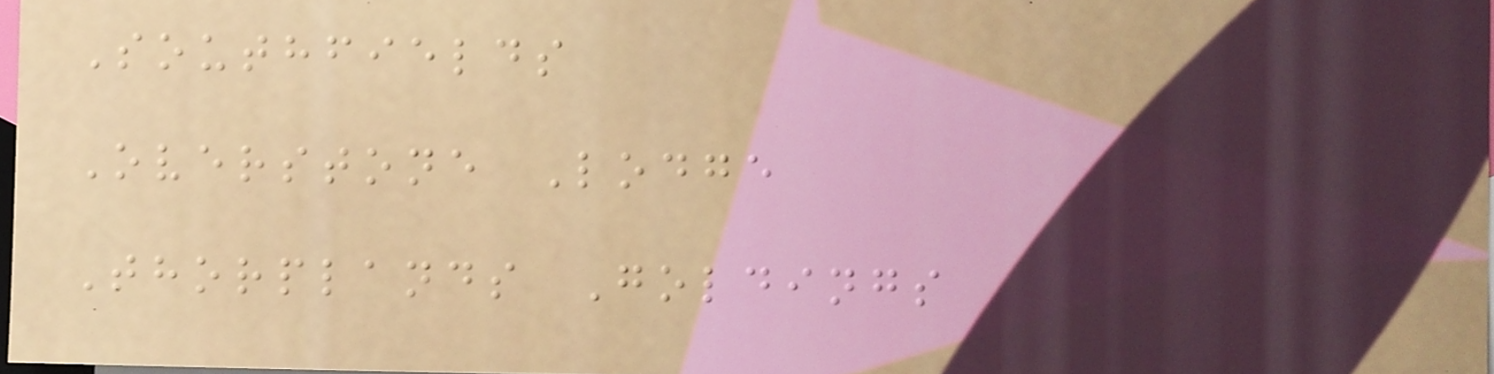Southfields
Overstone Lodge
Thorplands Goldings
